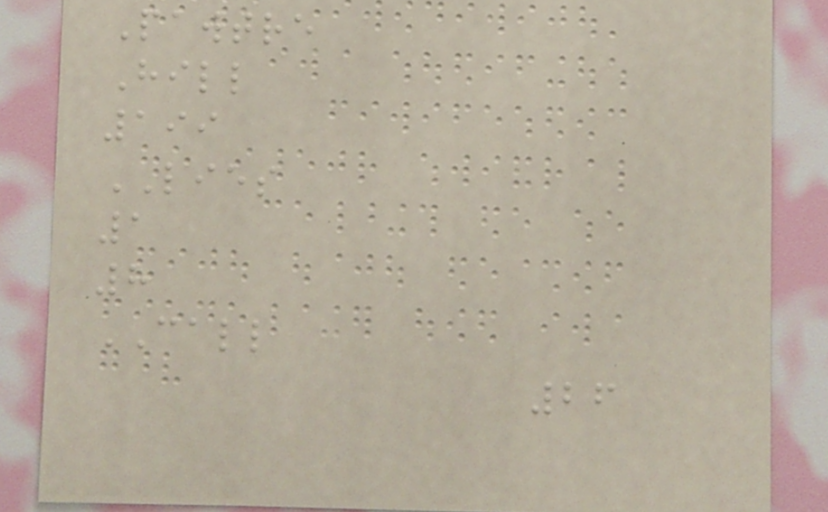Pawtre
Hill
199
LIES
1
8
CALL
26
